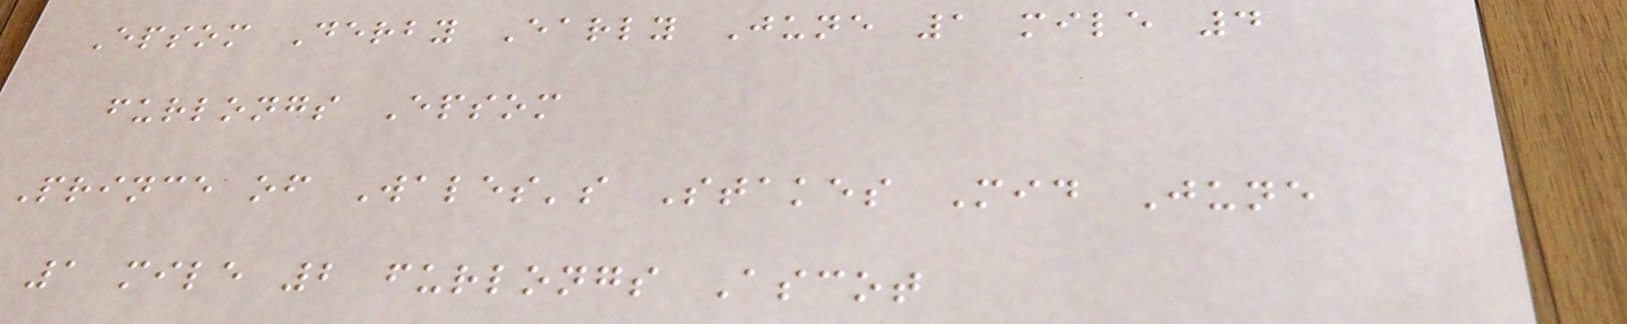Epsom Derby Early June 1 mile 4
furlongs Epsom
Prince of Wales's Stakes Mid June
1 mile 2 furlongs Ascot
